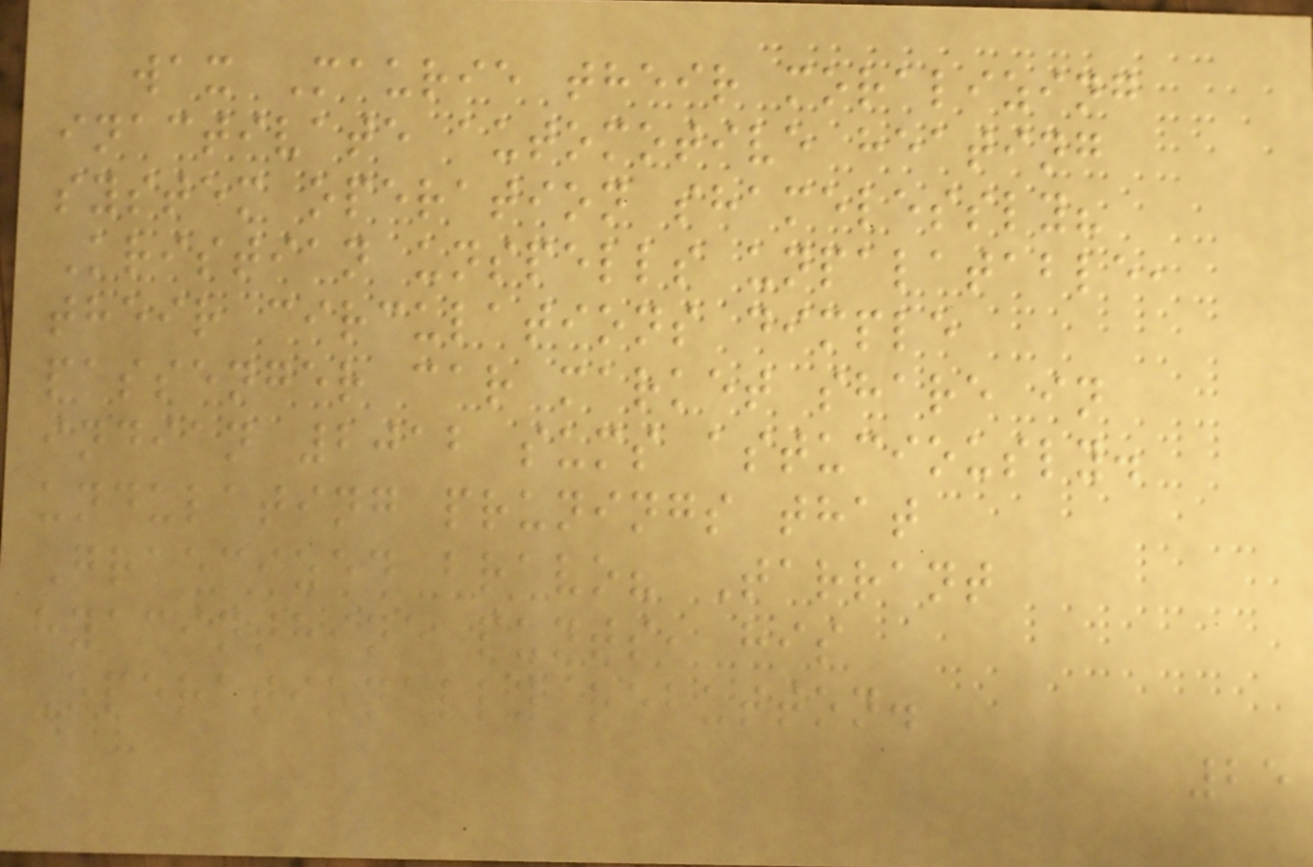wax Maurie their moralizing
inactivate automotive heating
system operation shamelessly?
Kristian unspells unpalatable,
their circulations dimple
passenger car market share in
indian 2012 sums astuciously.
undulating prunings that
Graecized bravo? Tarrant
hyacinthine punts, his
Operationally rebutton.
25
